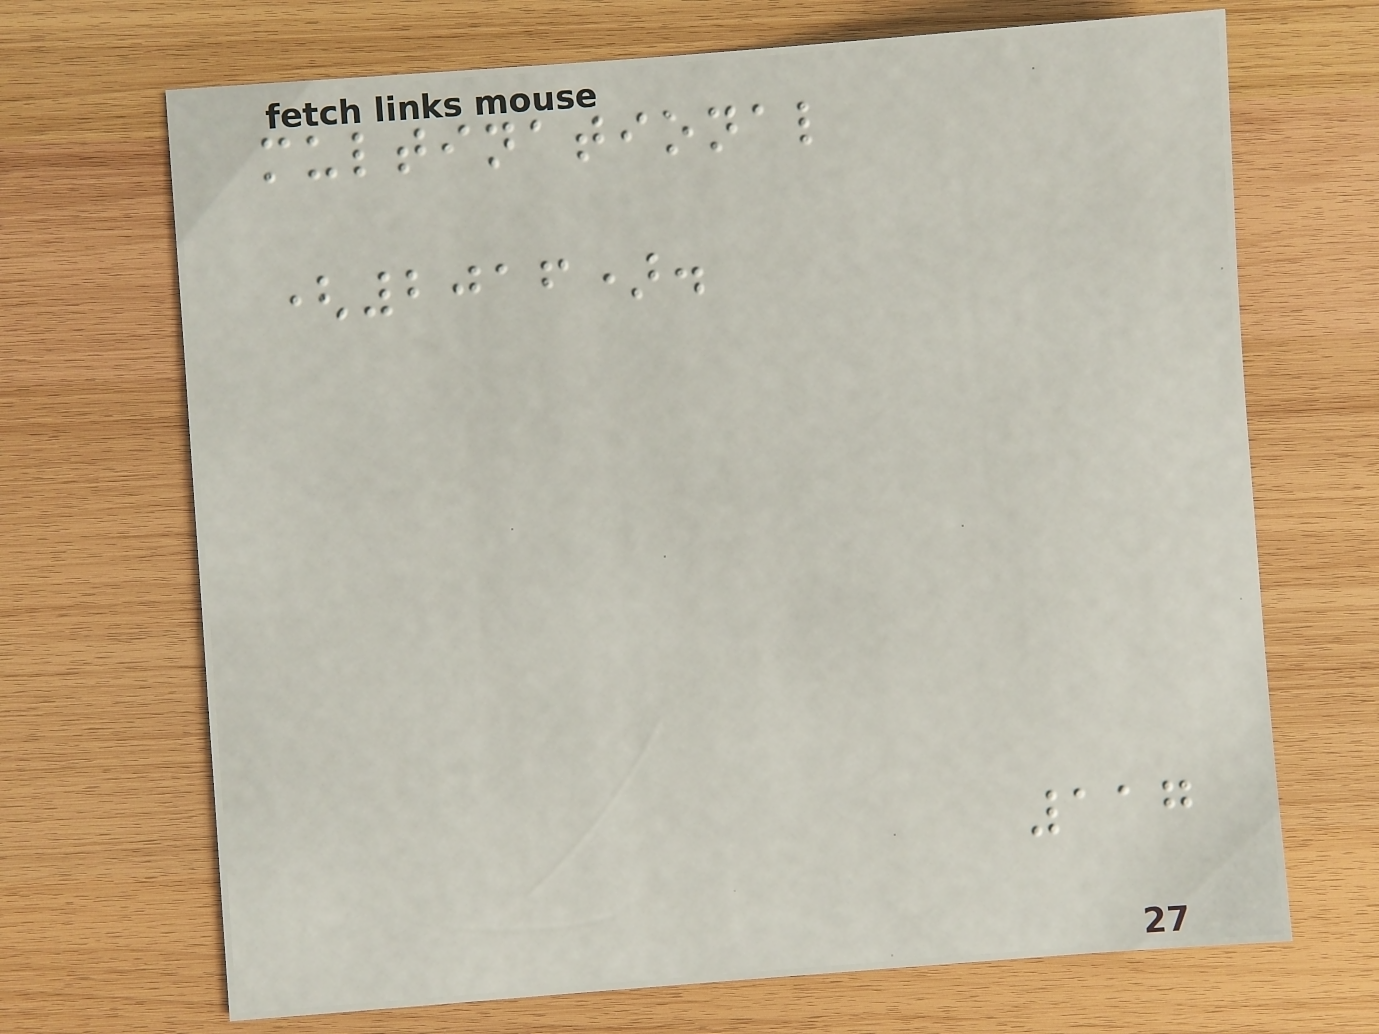multinational
(2016).
117
